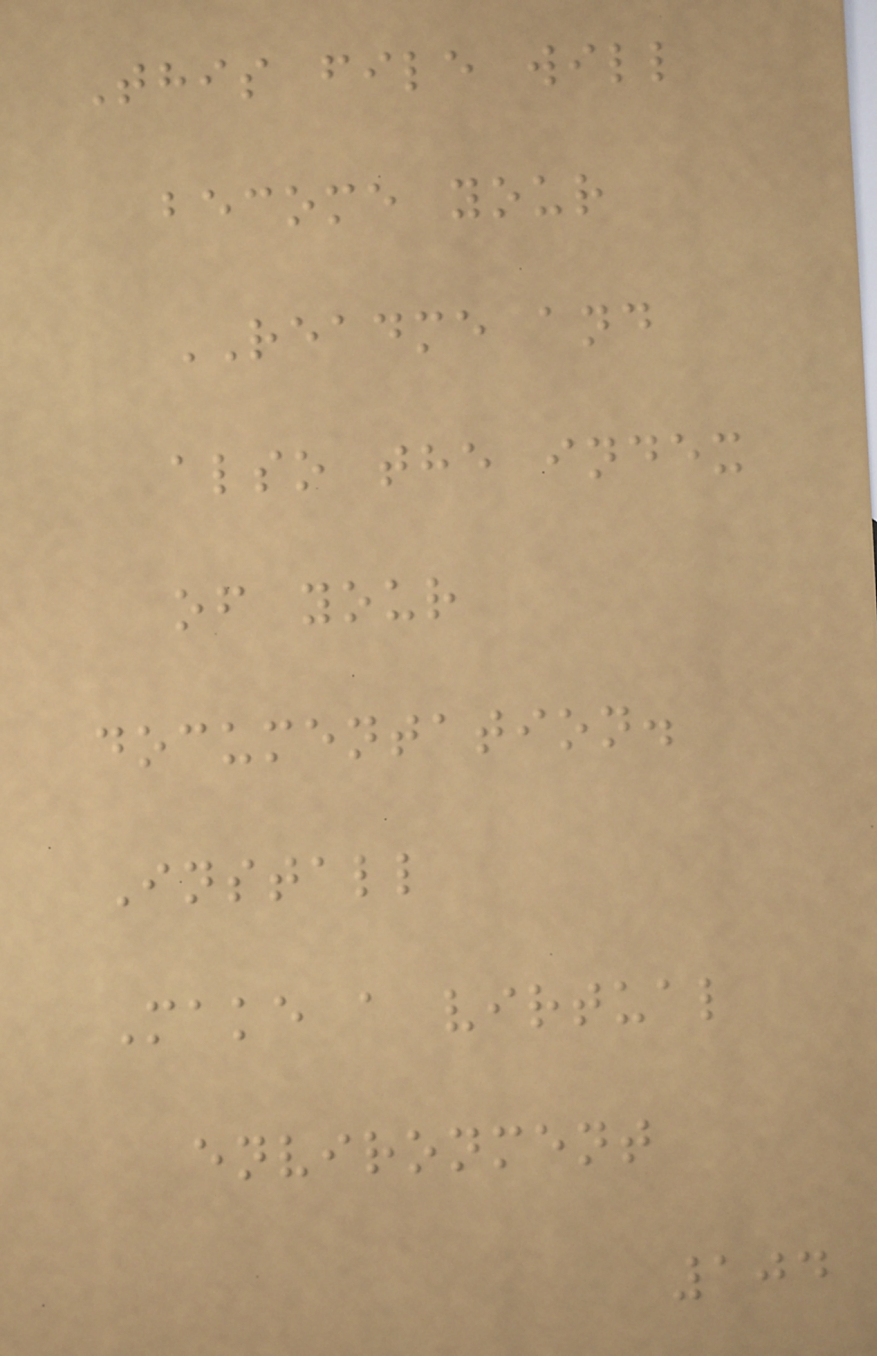This file will
become your
README and
also the index
of your
documentation.
Install
Make a virtual
environment
104
